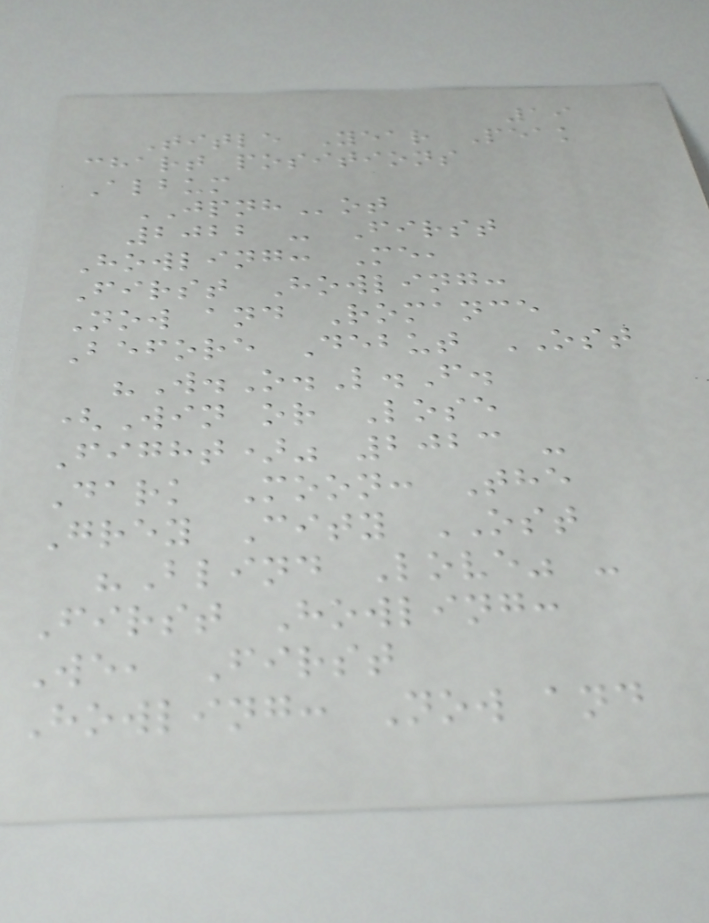19
Title Year Peak
chart positions
Album
JPNHot
2022 - First
Howling: Me,
First Howling:
Now and Romance
Before Debut OST
"W.O.L.F.
(Win or Lose
Fight)" 2023 -
Dark Moon: The
Grey City OST
"Blind Love" -
First Howling:
We, First
Howling: Now and
